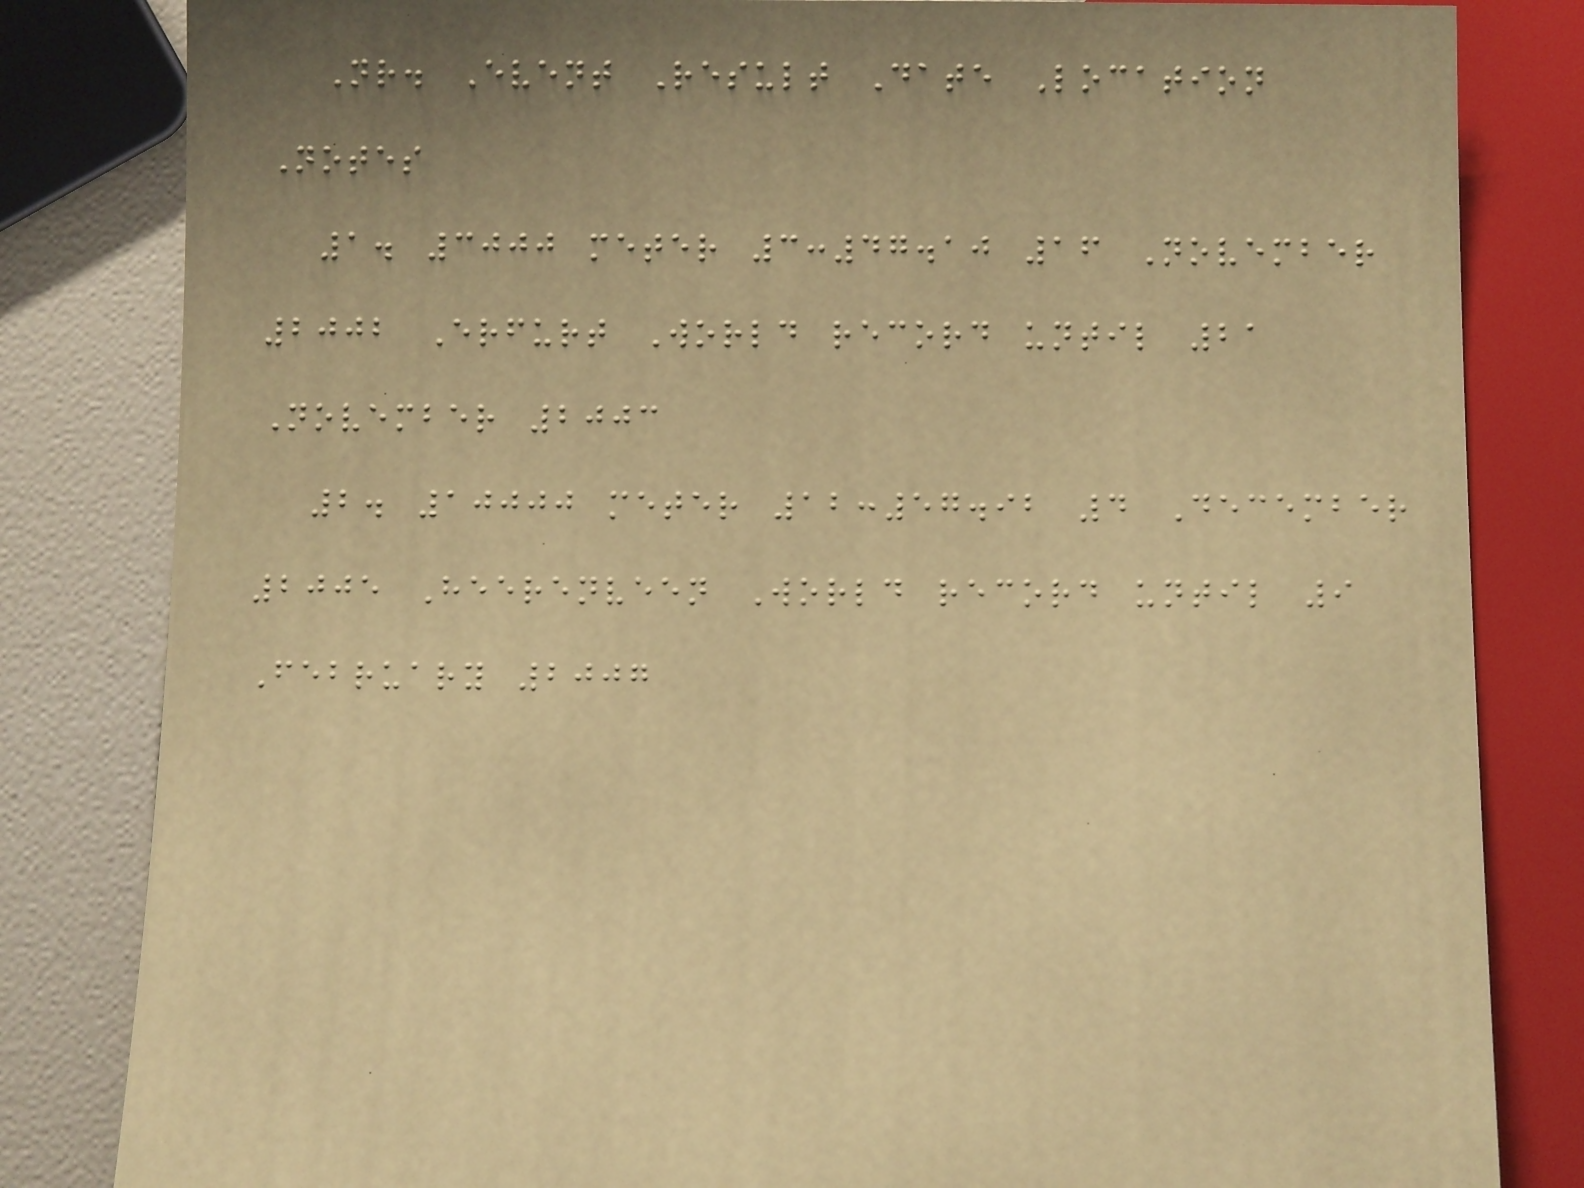Nr. Event Result Date Location
Notes
1. 3000 meter 3:47.10 16 November
2002 Erfurt World record until 21
November 2003
2. 10000 meter 12:57.92 4 December
2005 Heerenveen World record until 9
February 2007
